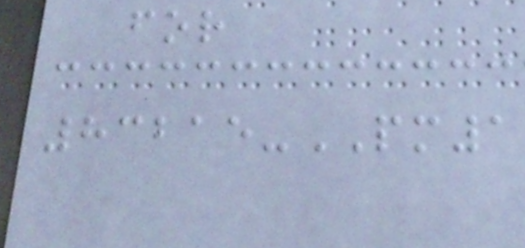for
83215-PM1
